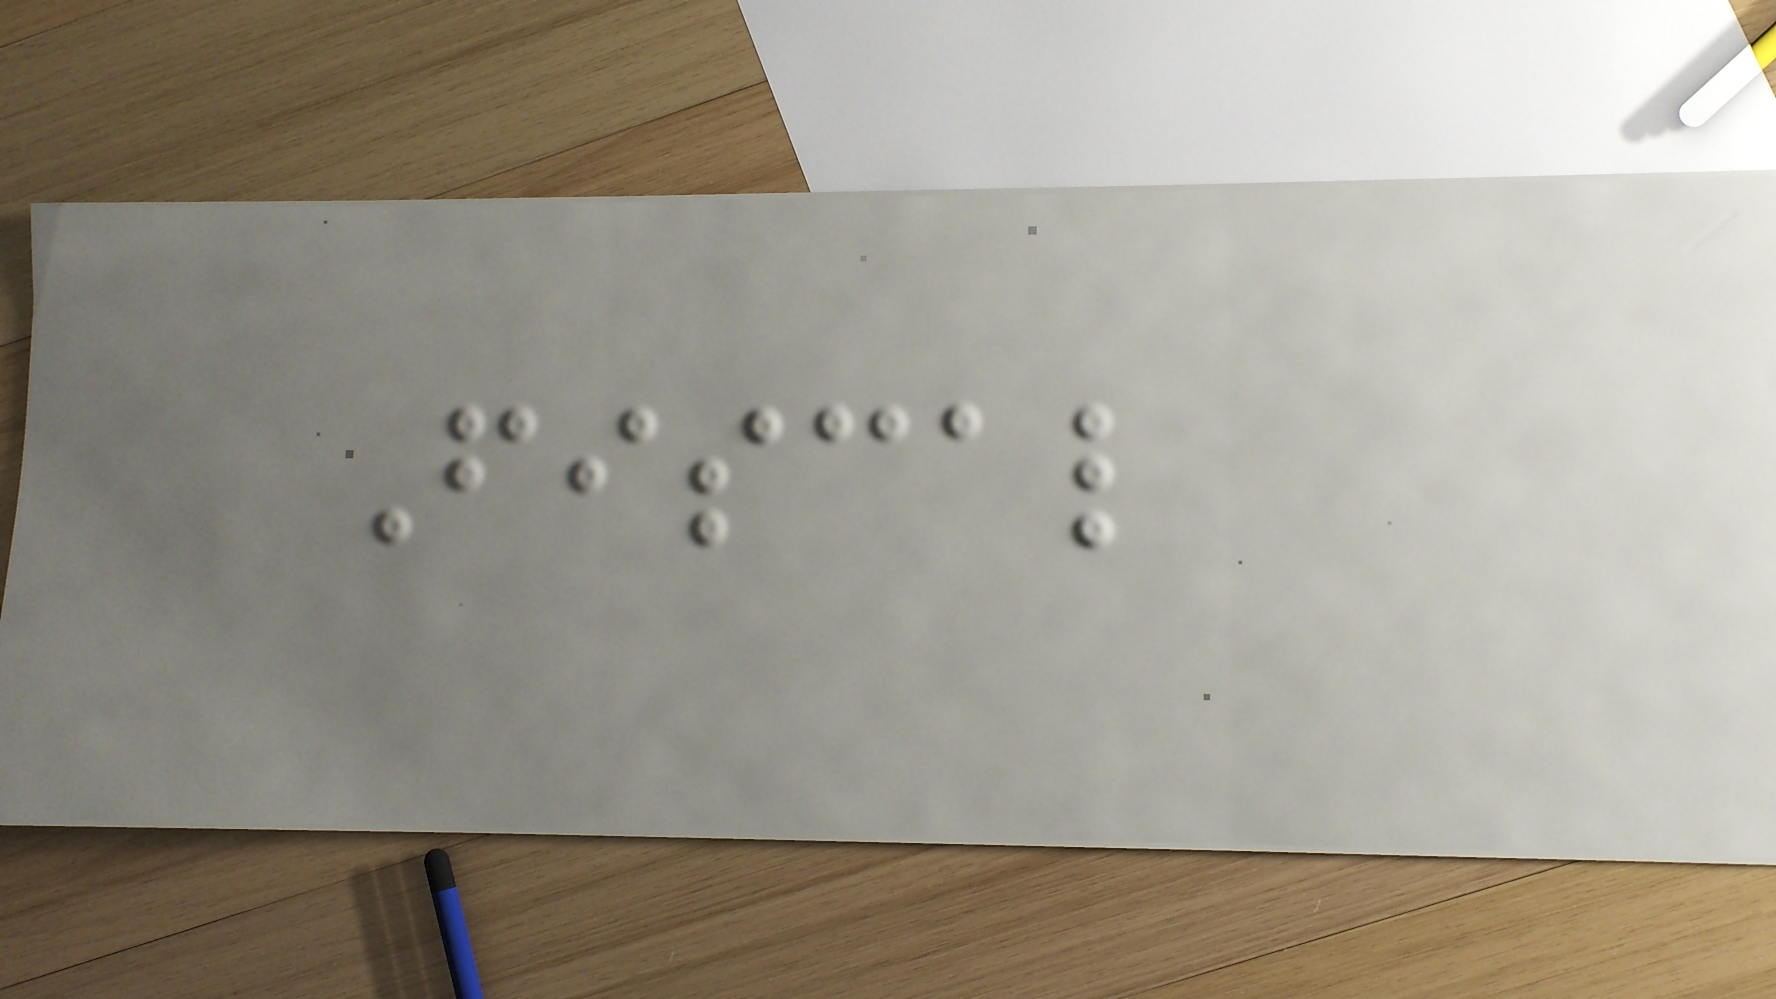Fiscal
